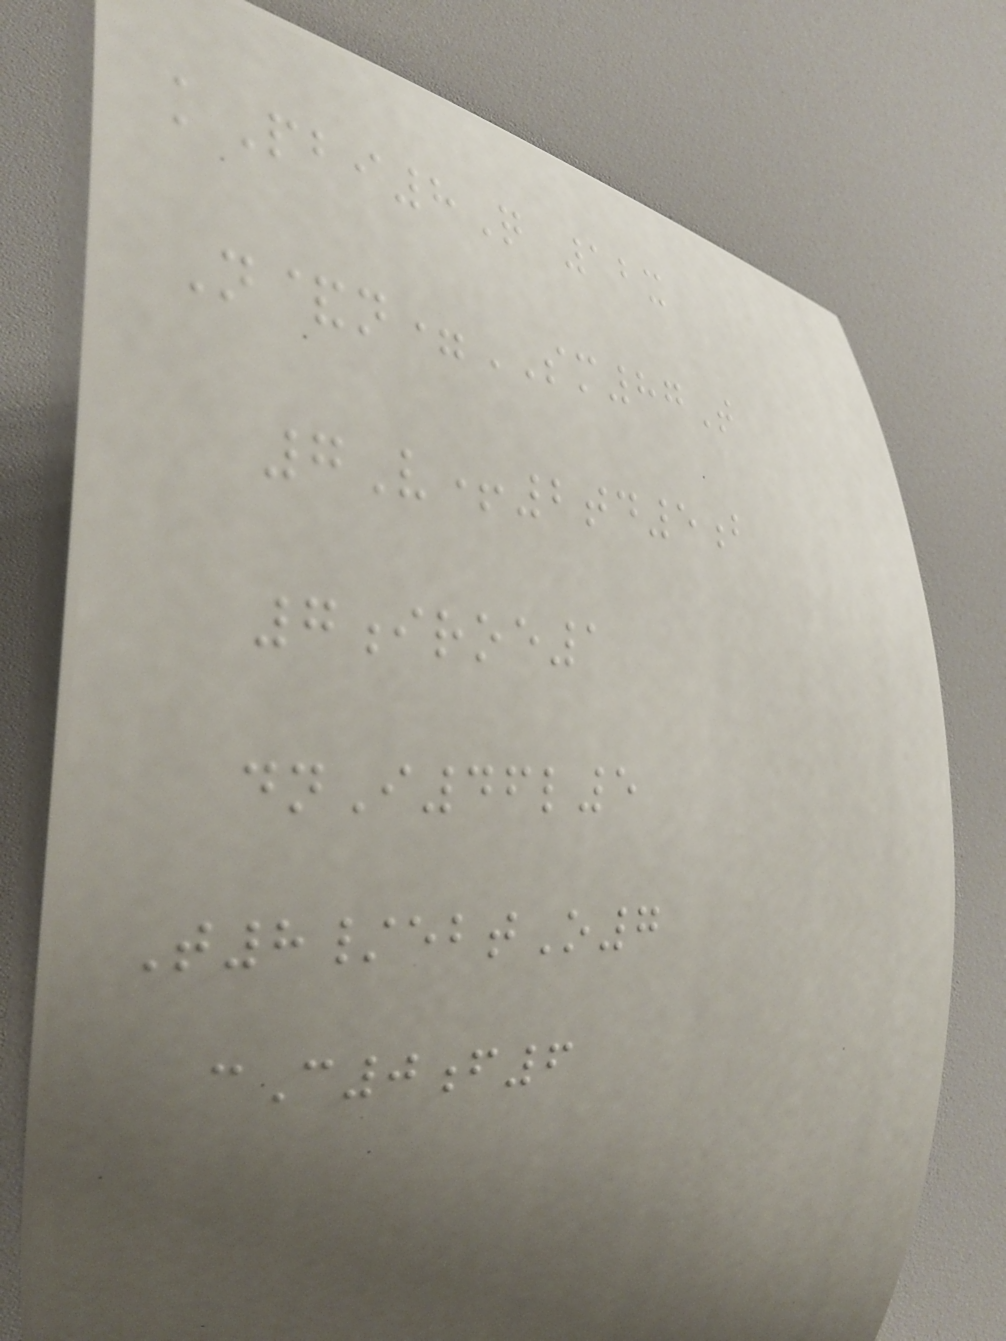kPbi8Q 12x
N&n=SM87T
7V+2td5b
7iroe1
dnI46l5
T8/ebtO7
cC0f6
